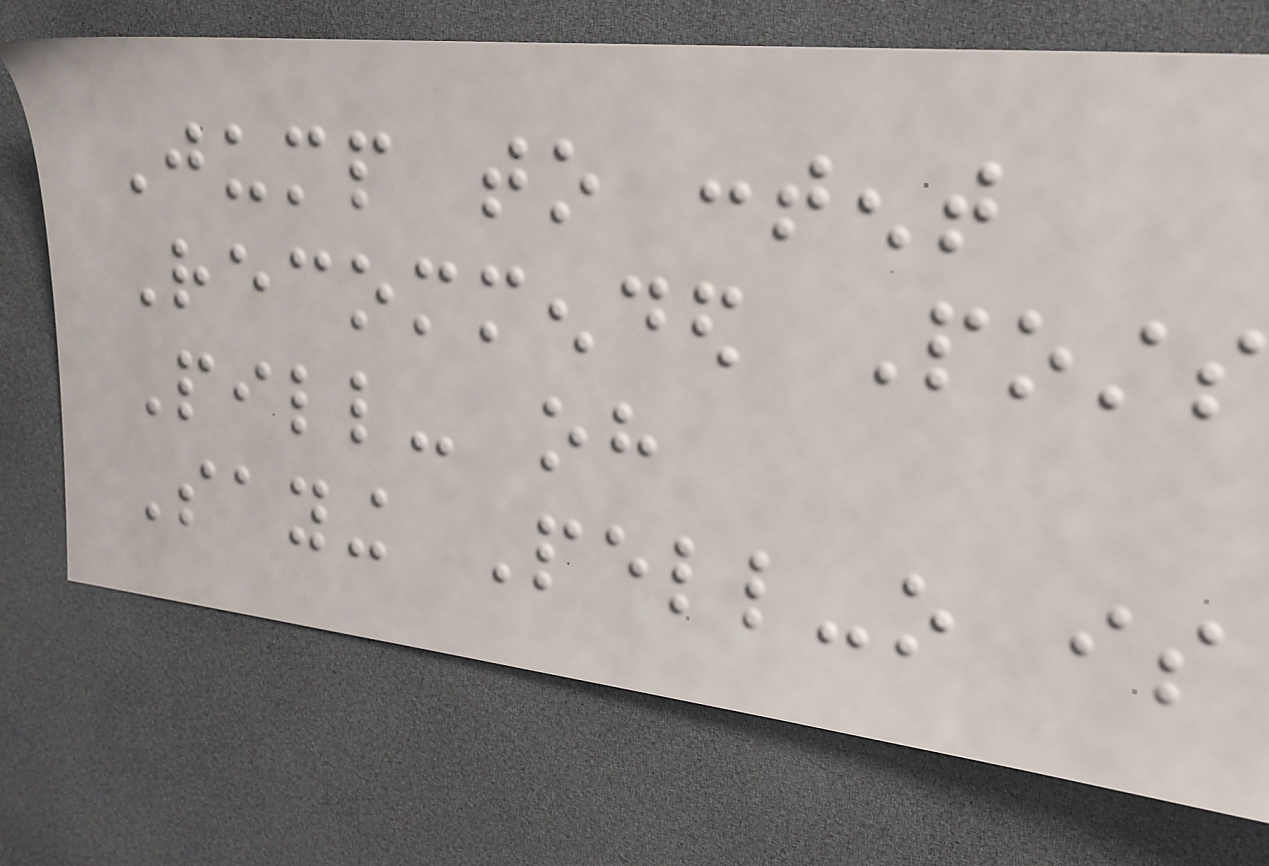Jump to content
Recommended Posts
Pill- oh
Saying Pell-o is
